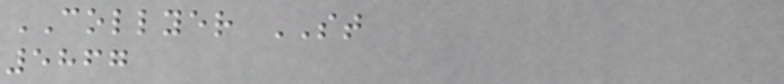COLLYER ST
5867
